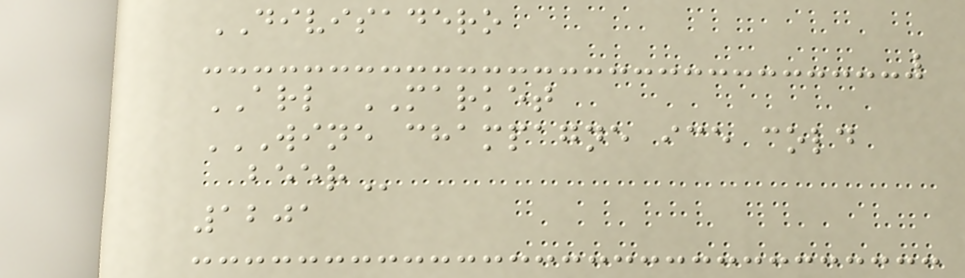DIVISADERO
ARL MARKET
WINE CHAMPAGNE ICE COLD
BEER
1201
